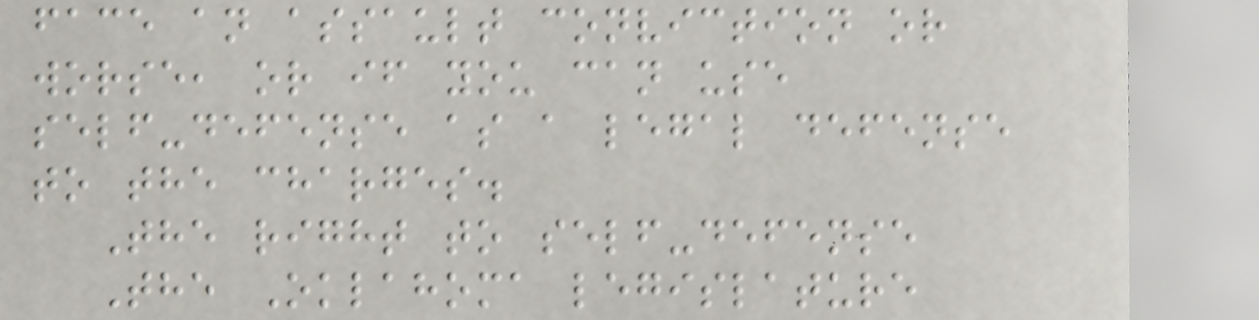face an assault conviction or
worse, or if you can use
self-defense as a legal defense
to the charges.
The right to self-defense
The Oklahoma legislature
